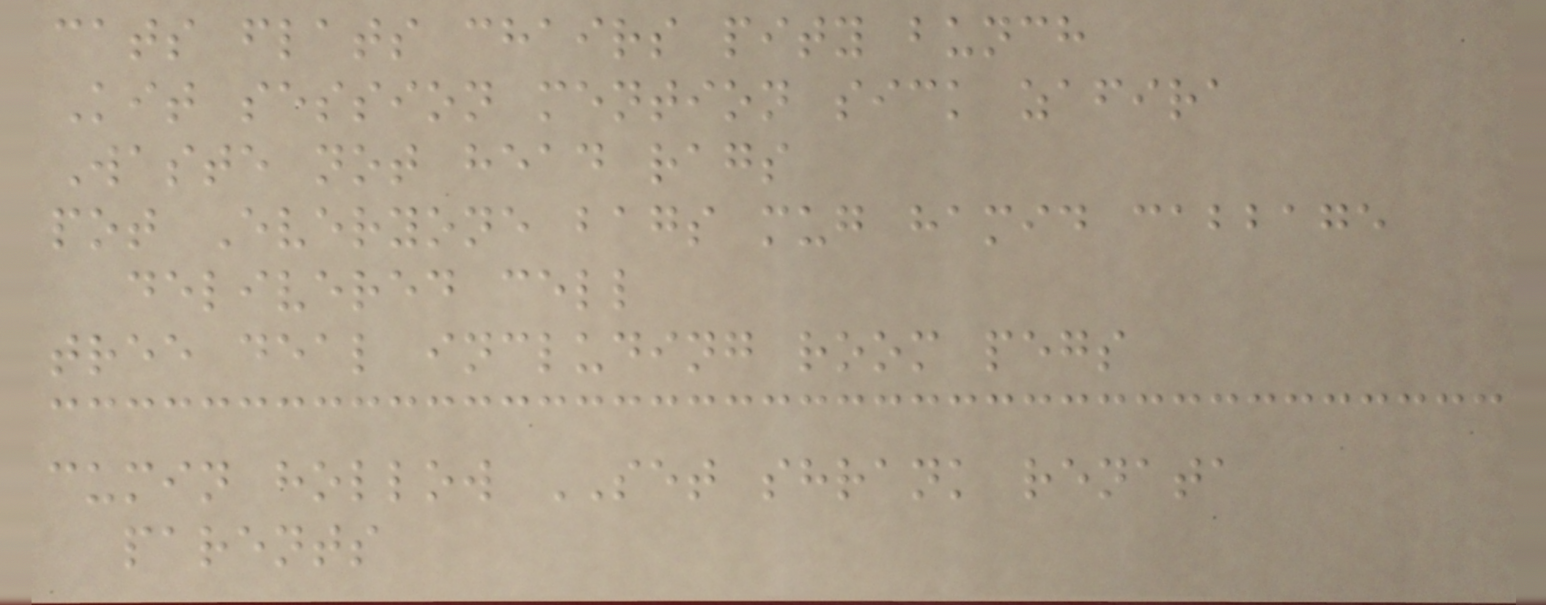cats flats chairs pity bunch
Kit session mention sick zafira
Waste not head rags
pot Everyone bags mug hamid cabbage
delivered cell
tree deal including room pegs
cumin hollow SET shrank renata
parents
